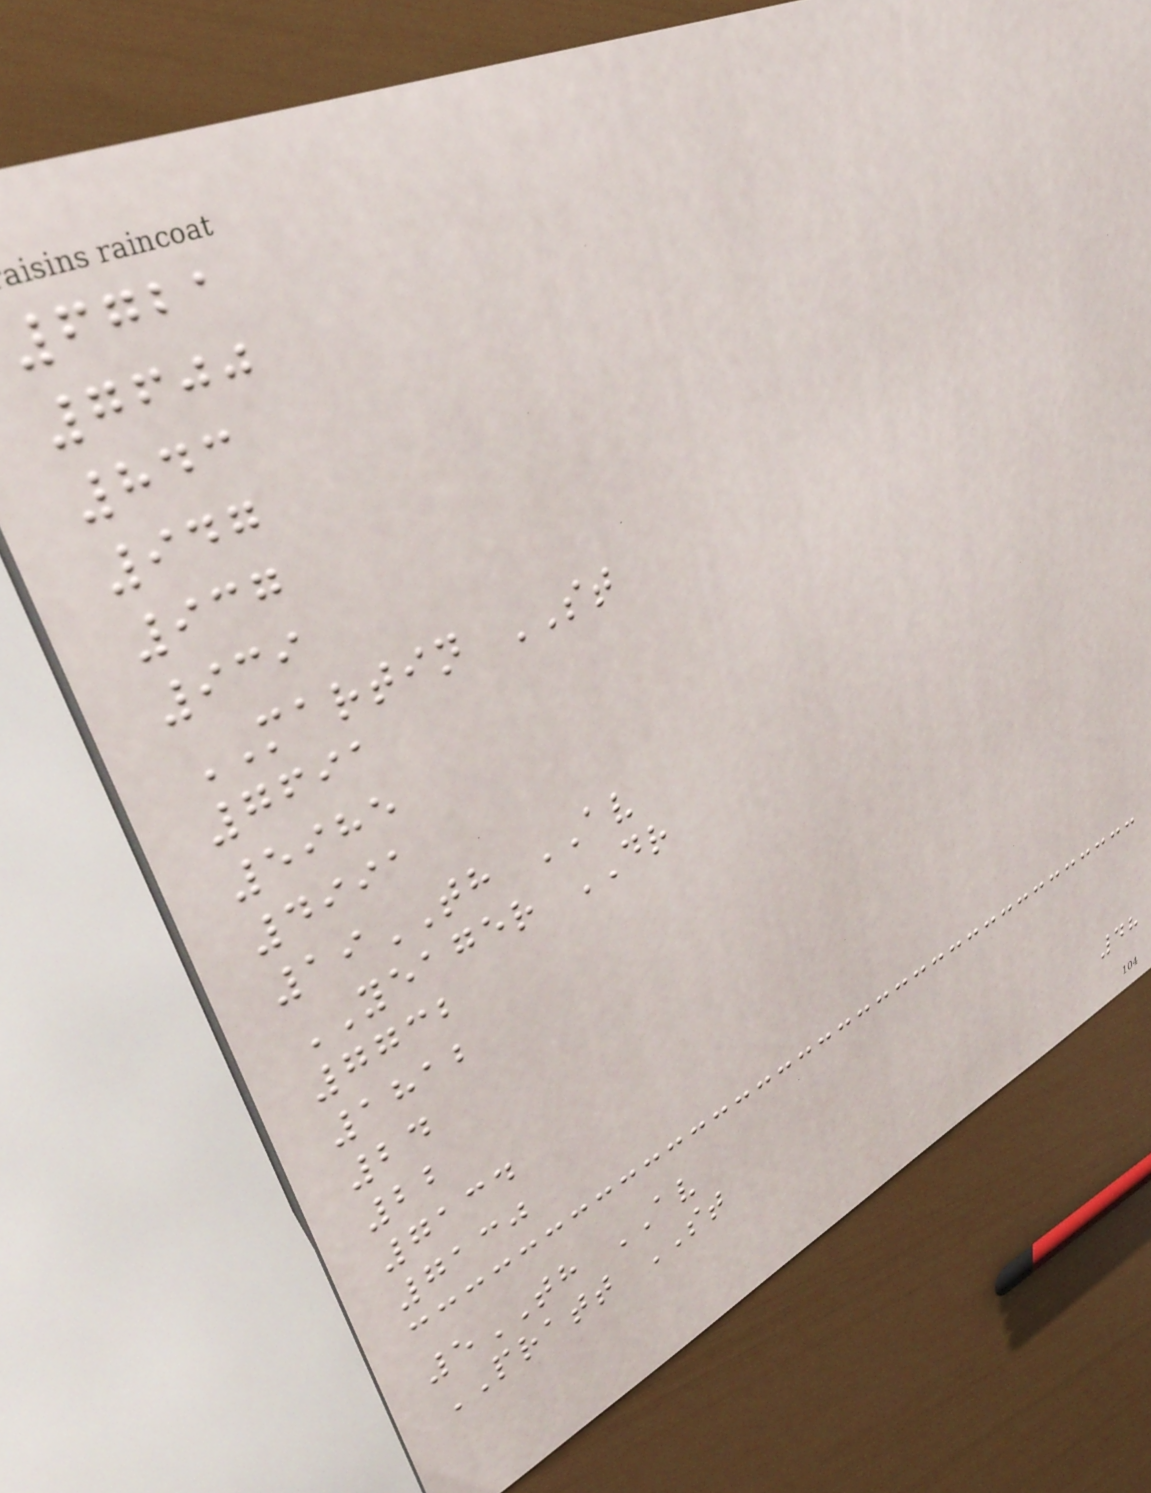6721
7600
843
947
937
939
MARTIN ST
7691
5985
4991
19TH AV
YEAGER DR
7732
1812
24
22
7134
7130
5TH AV
PRATT ST
48
